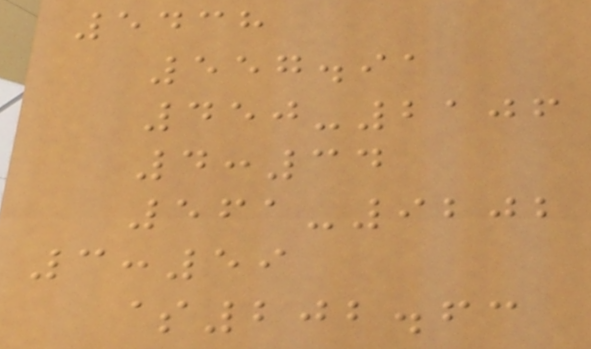5438
557.91
450-2106
4:34
561-9202
3:59
$202.63
